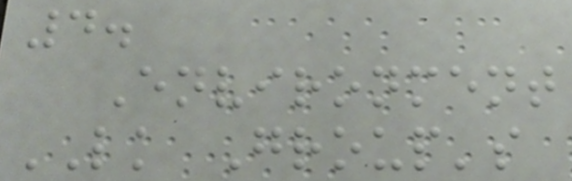4.
Environment
LK Group's
